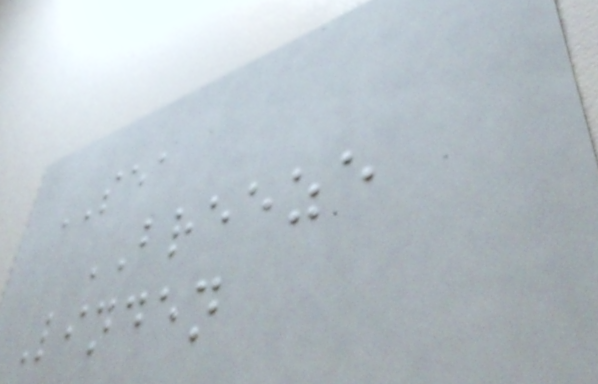SEA
BREEZE
Linden
